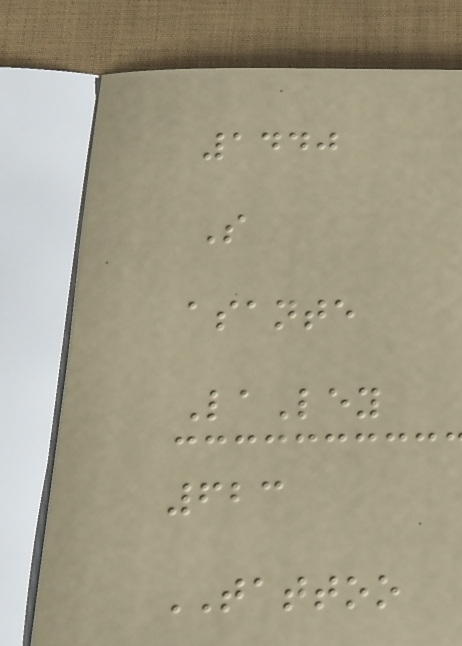1440
S
asante
LaLey
623
TATTOO
